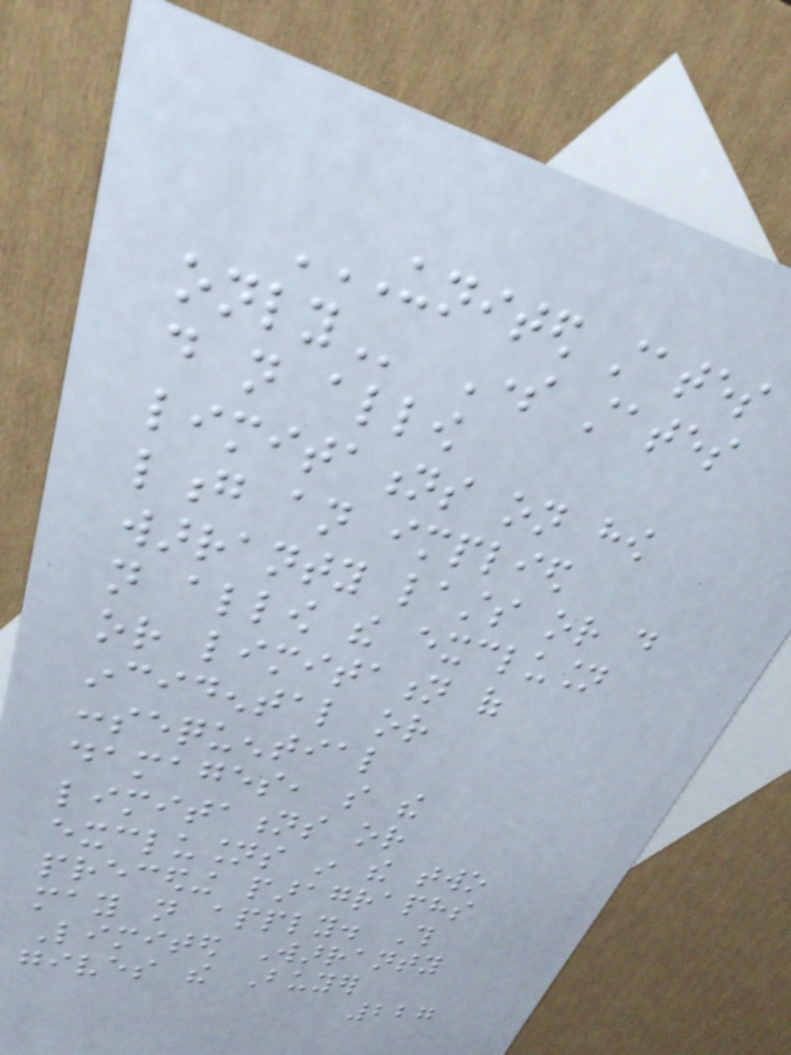UNITED STATES
ONLY Some states
do not allow
limitations on how
long an implied
warranty lasts or do
not allow the exclusion
or limitation of
incidental or
consequential
damages, so the
limitations or
exclusions in the two
preceding paragraphs
may not apply. This
Limited Warranty
gives the Buyer
227
